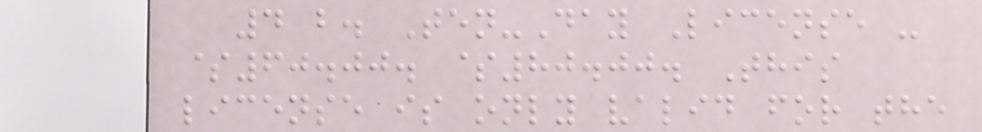4 b. Ten-Day License -
$60.00. $80.00. This
license is only valid for the
